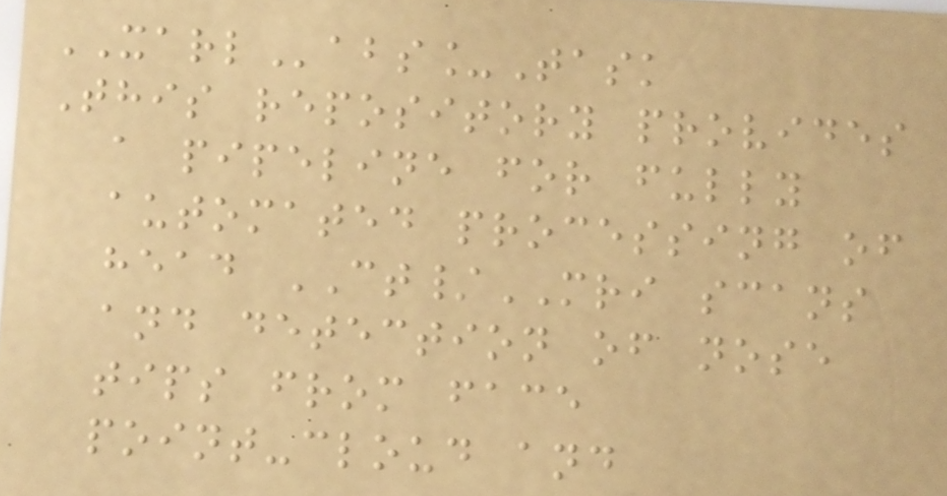XARLabs_Task
This repository provides
a pipeline for fully
automated processing of
head CT/MRI scans
and detection of nose
tips from face
point-cloud and
